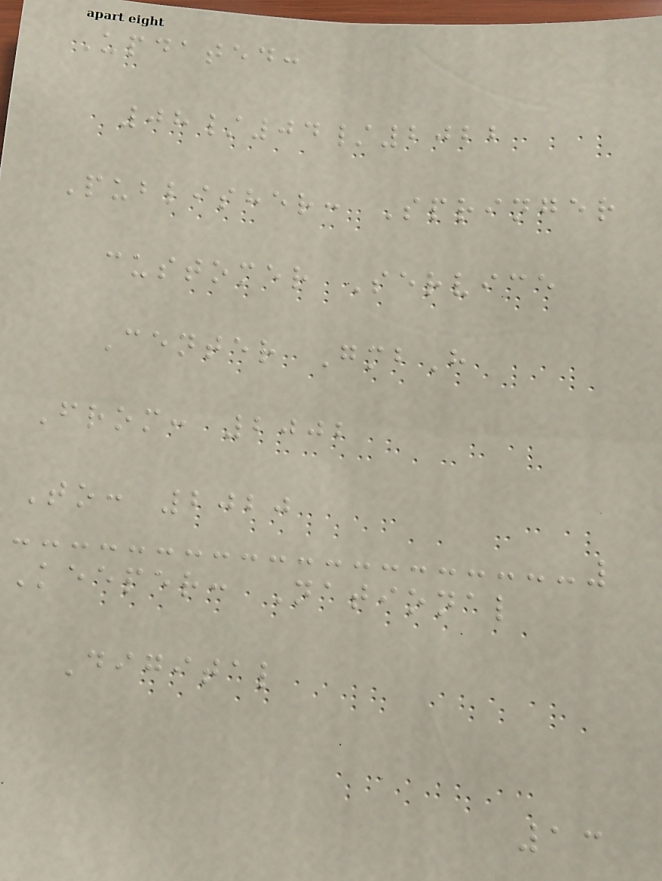Updated:
08/04/2022
Publisher: Springer
customer Service
Center GmbH
From: 2002
To: 2020
Keeper: National
Digital
13
